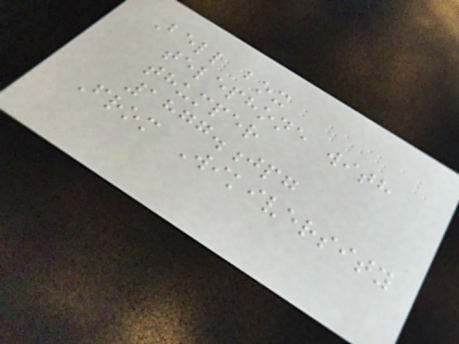Bell box
telephone with
thumper
1877.jpg
From Wikiversity
